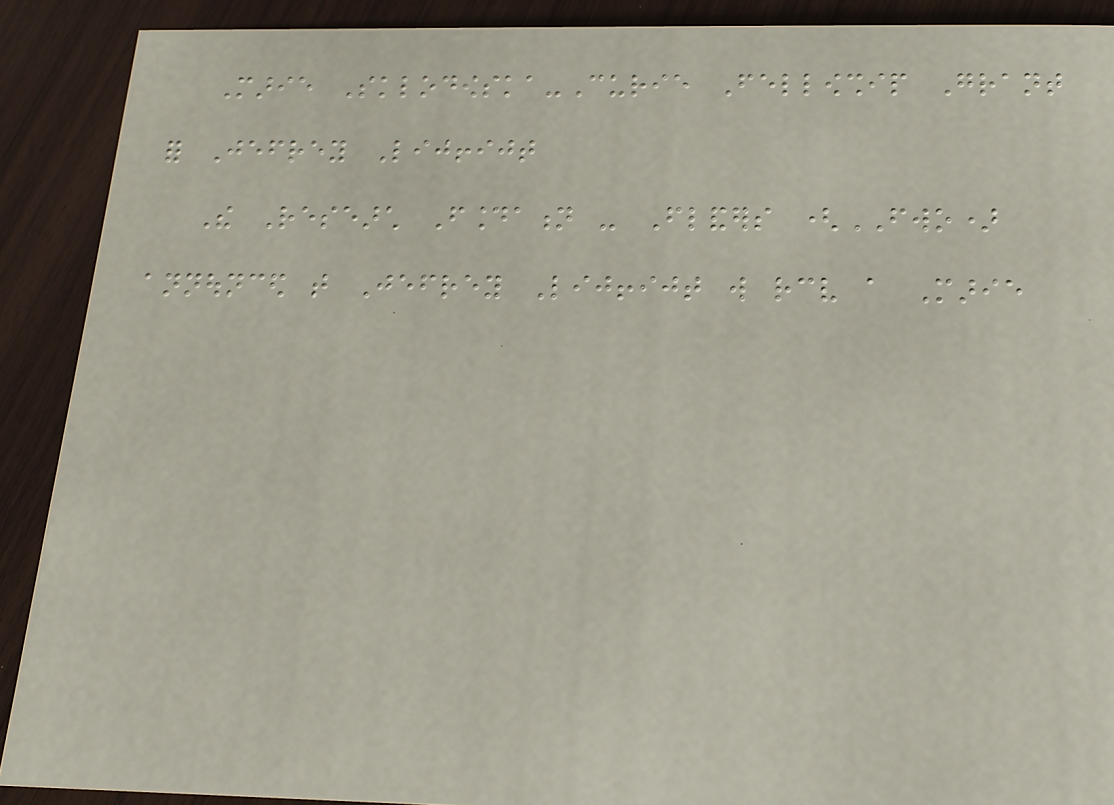Marie Sklodowska-Curie Fellowship Grant
for Jefrey Lijffijt
The Research Foundation - Flanders (FWO)
announced that Jefrey Lijffijt will receive a Marie
